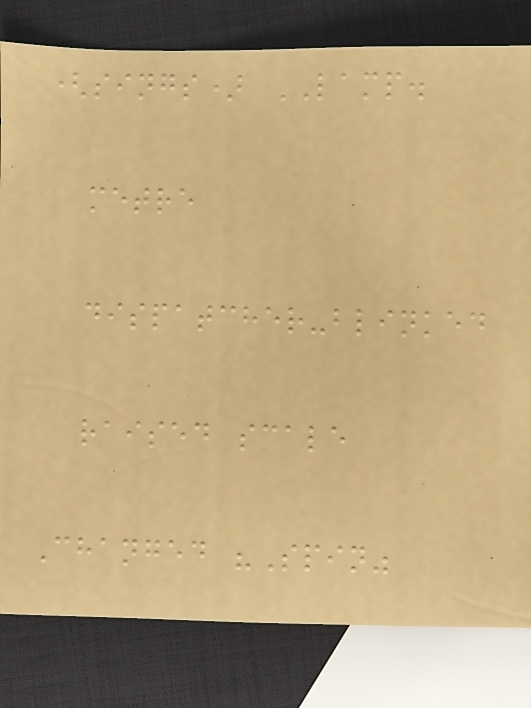(sings) LAMP.
metre
dispatcher-blinked
raised scale
Changed "Spin"
